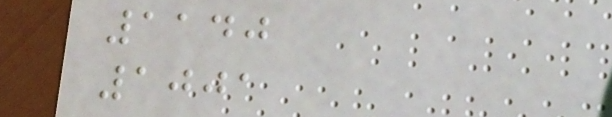1140
1001
